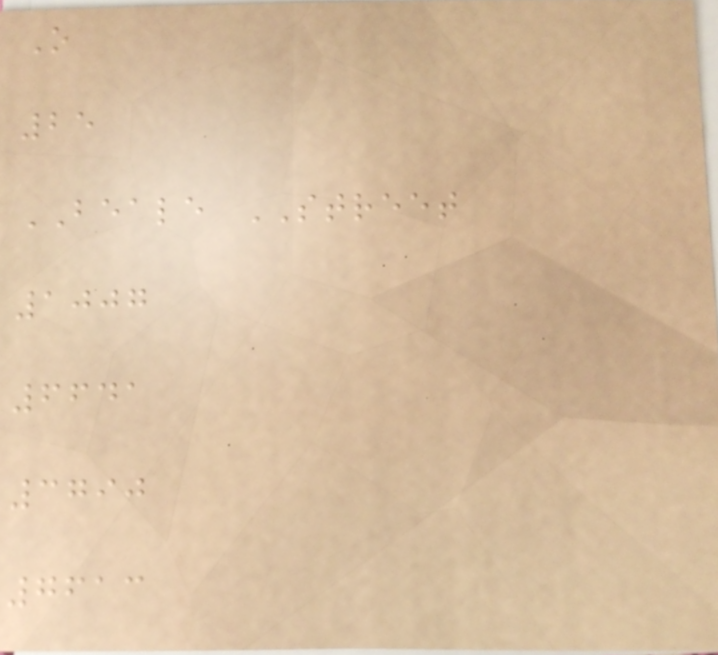O
25
BEALE STREET
1007
6641
3790
7613
